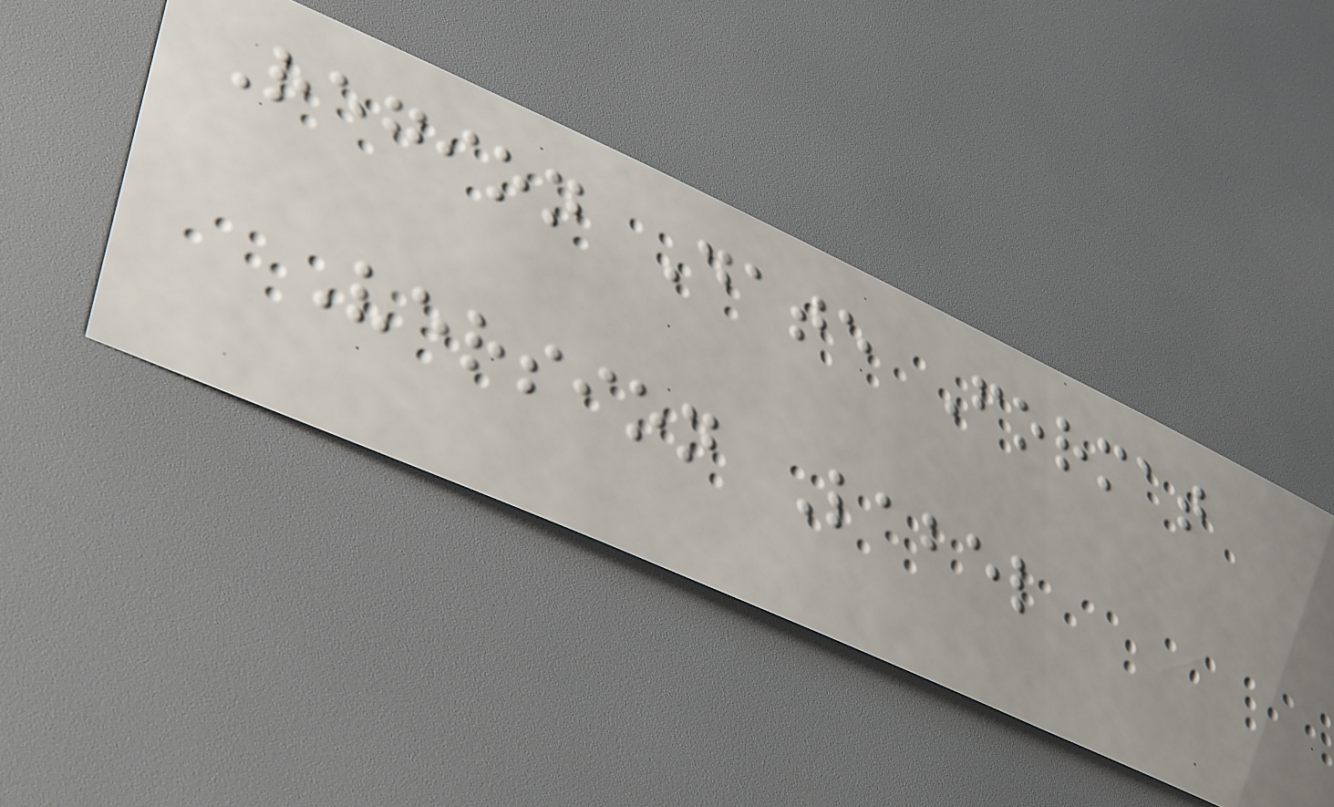Region Date Format
Version Label
